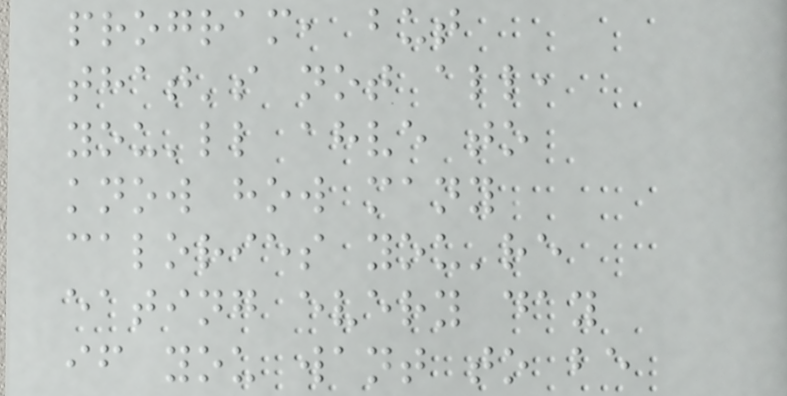program, but
that's not all,
you'll ahve to
know how many
calories you're
eating every day
if you want to be
